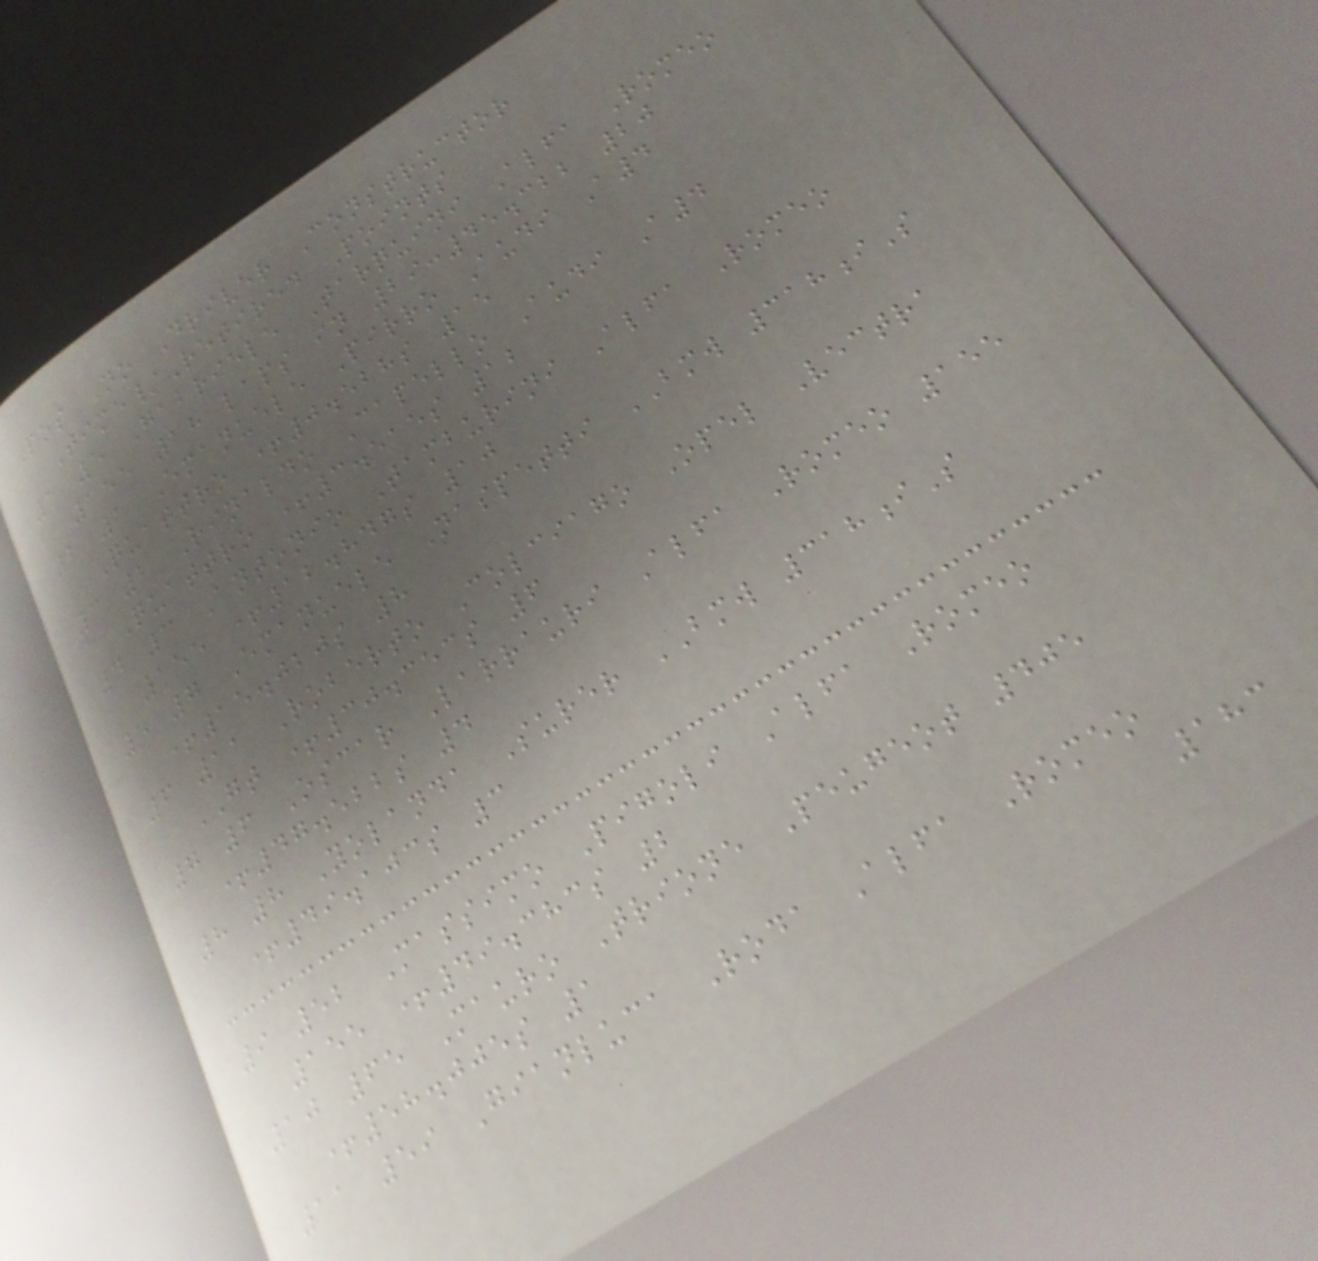Pos No Driver Constructor
Time/Retired Points
1 5 Gabriele Tarquini Alfa Romeo
155 18 laps in 29:45.322 20
2 1 Emanuele Pirro Audi A4
Quattro +0.528s 15
3 2 Rinaldo Capello Audi A4
Quattro +3.515s 12
4 3 Antonio Tamburini Alfa Romeo
155 +12.847s 10
5 7 Emanuele Naspetti BMW 318iS
+15.020s 8
6 11 Roberto Colciago Opel Vectra
GT +30.353s 6
7 6 Oscar Larrauri Alfa Romeo 155
+47.522s 4
8 8 Yolanda Surer BMW 318iS
+49.103s 3
9 52 Massimo Pigoli Alfa Romeo
155 +49.383s 2
10 65 Mauro Trione Peugeot 405
+58.005s 1
11 59 Gianluca Roda Alfa Romeo
183
